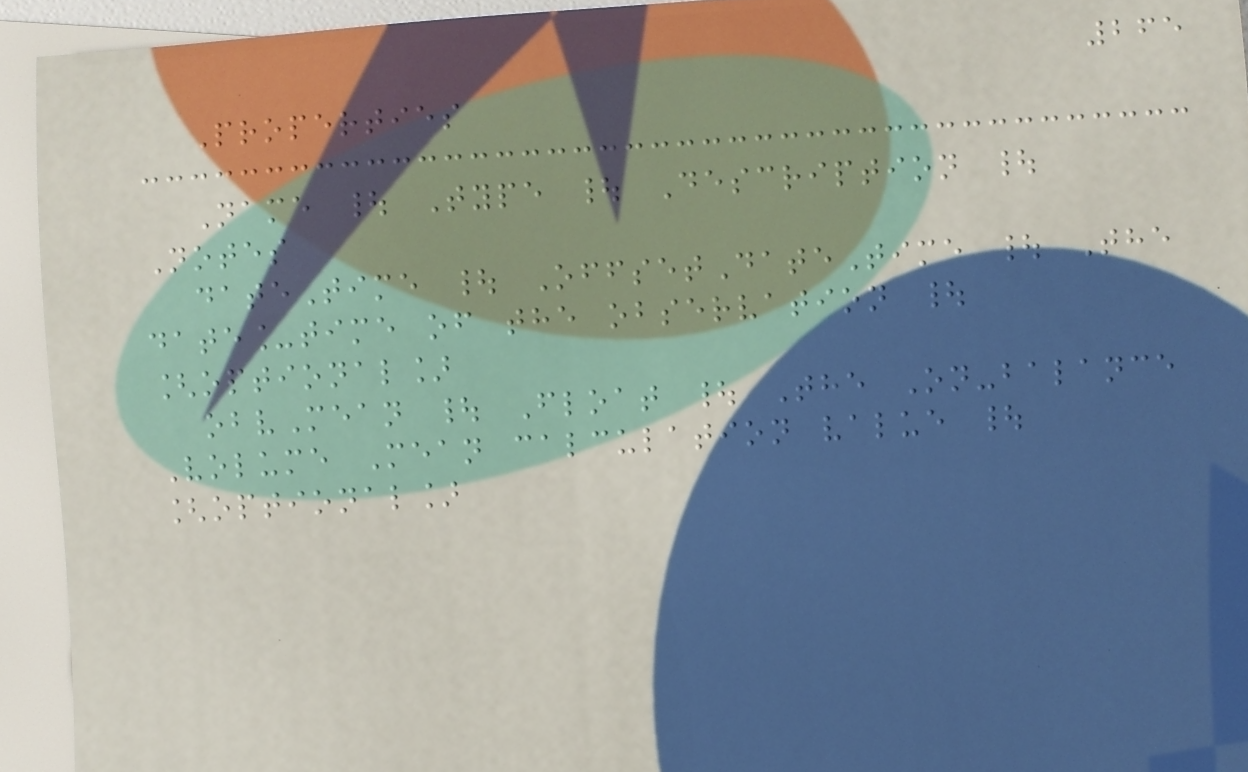265
Properties
Name | Type | Description |
Notes
dateTime | OffsetDateTime | The
date_time of the observation |
[optional]
obvMean | Float | The On-balance
Volume Mean calculation value |
[optional]
